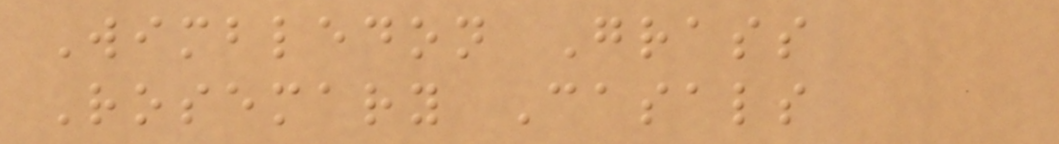Wimbledon Grass
Rosemary Casals
